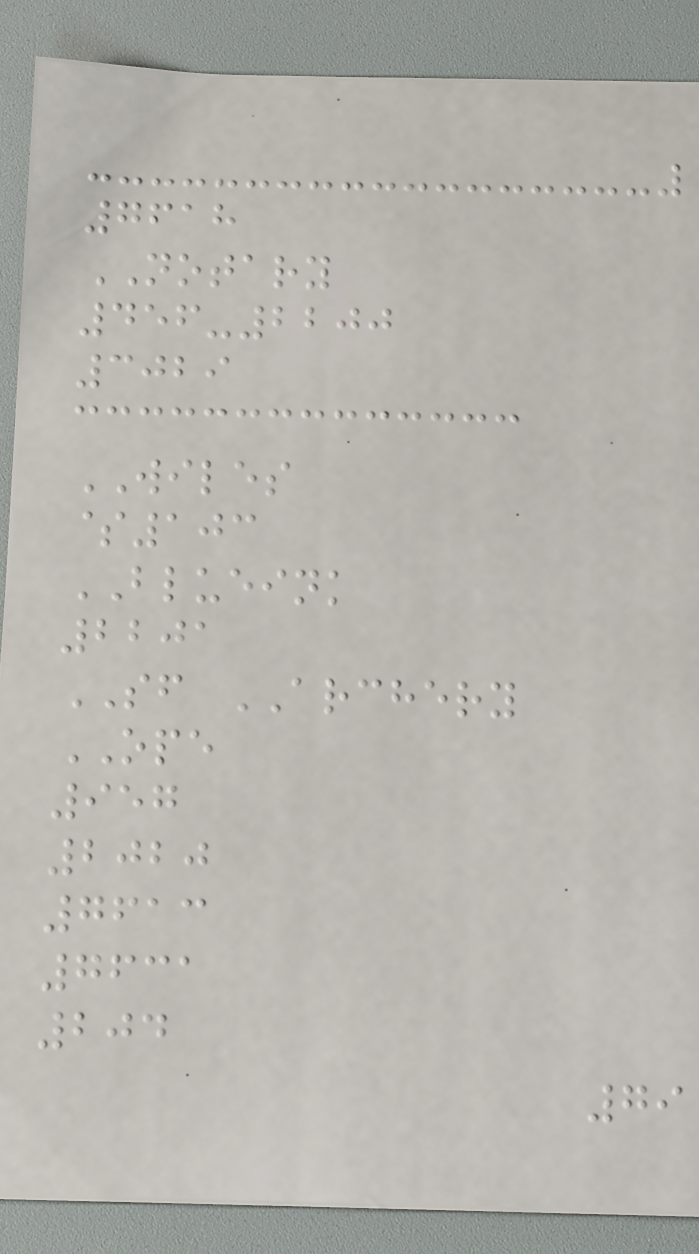7618
NOTARY
456-2200
3029
WILES
$103
BLUEINK
2201
SF ARCHERY
OPE
957
2020
7613
7631
204
79
